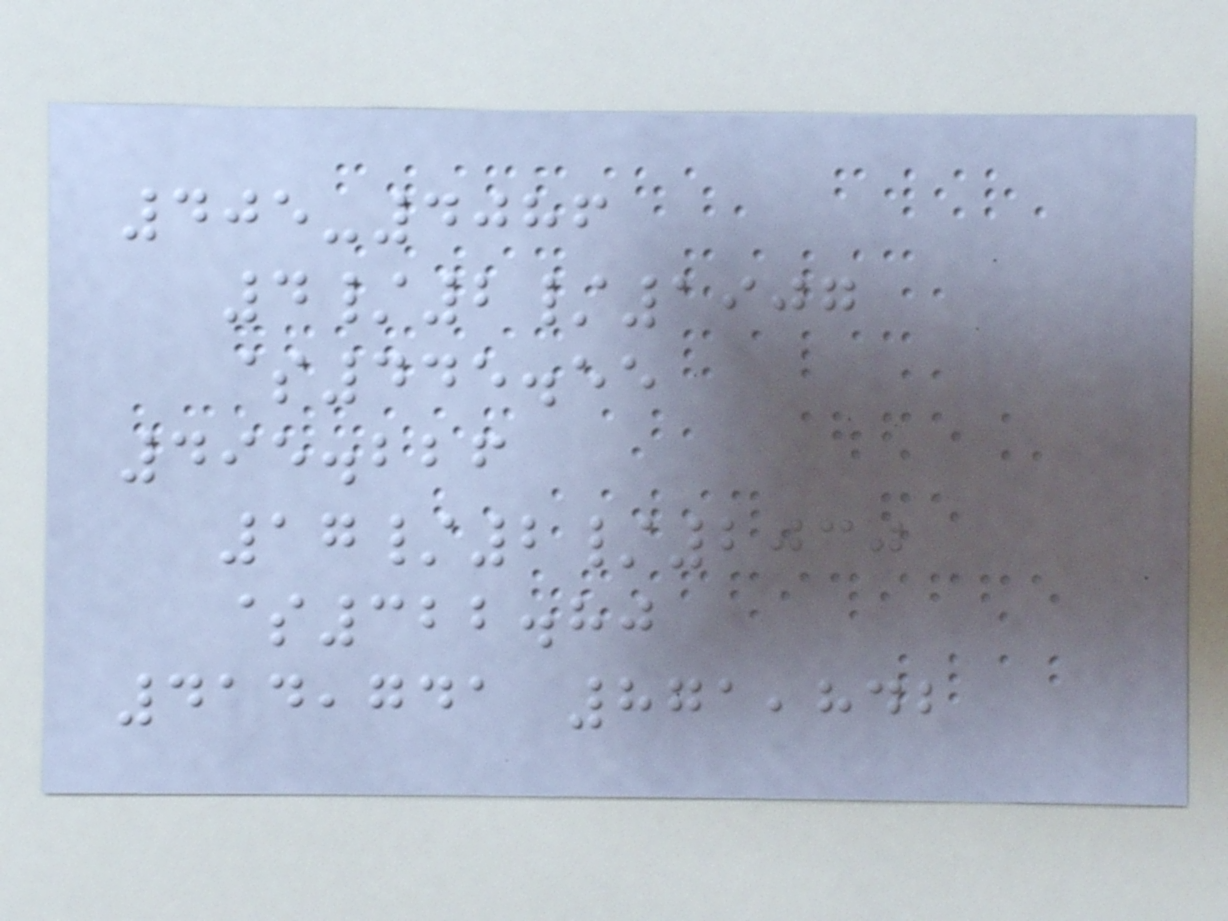405-4086
4/2/1907
$445.55
495.226
17/2/2030
$322.80
414,741 871,842
